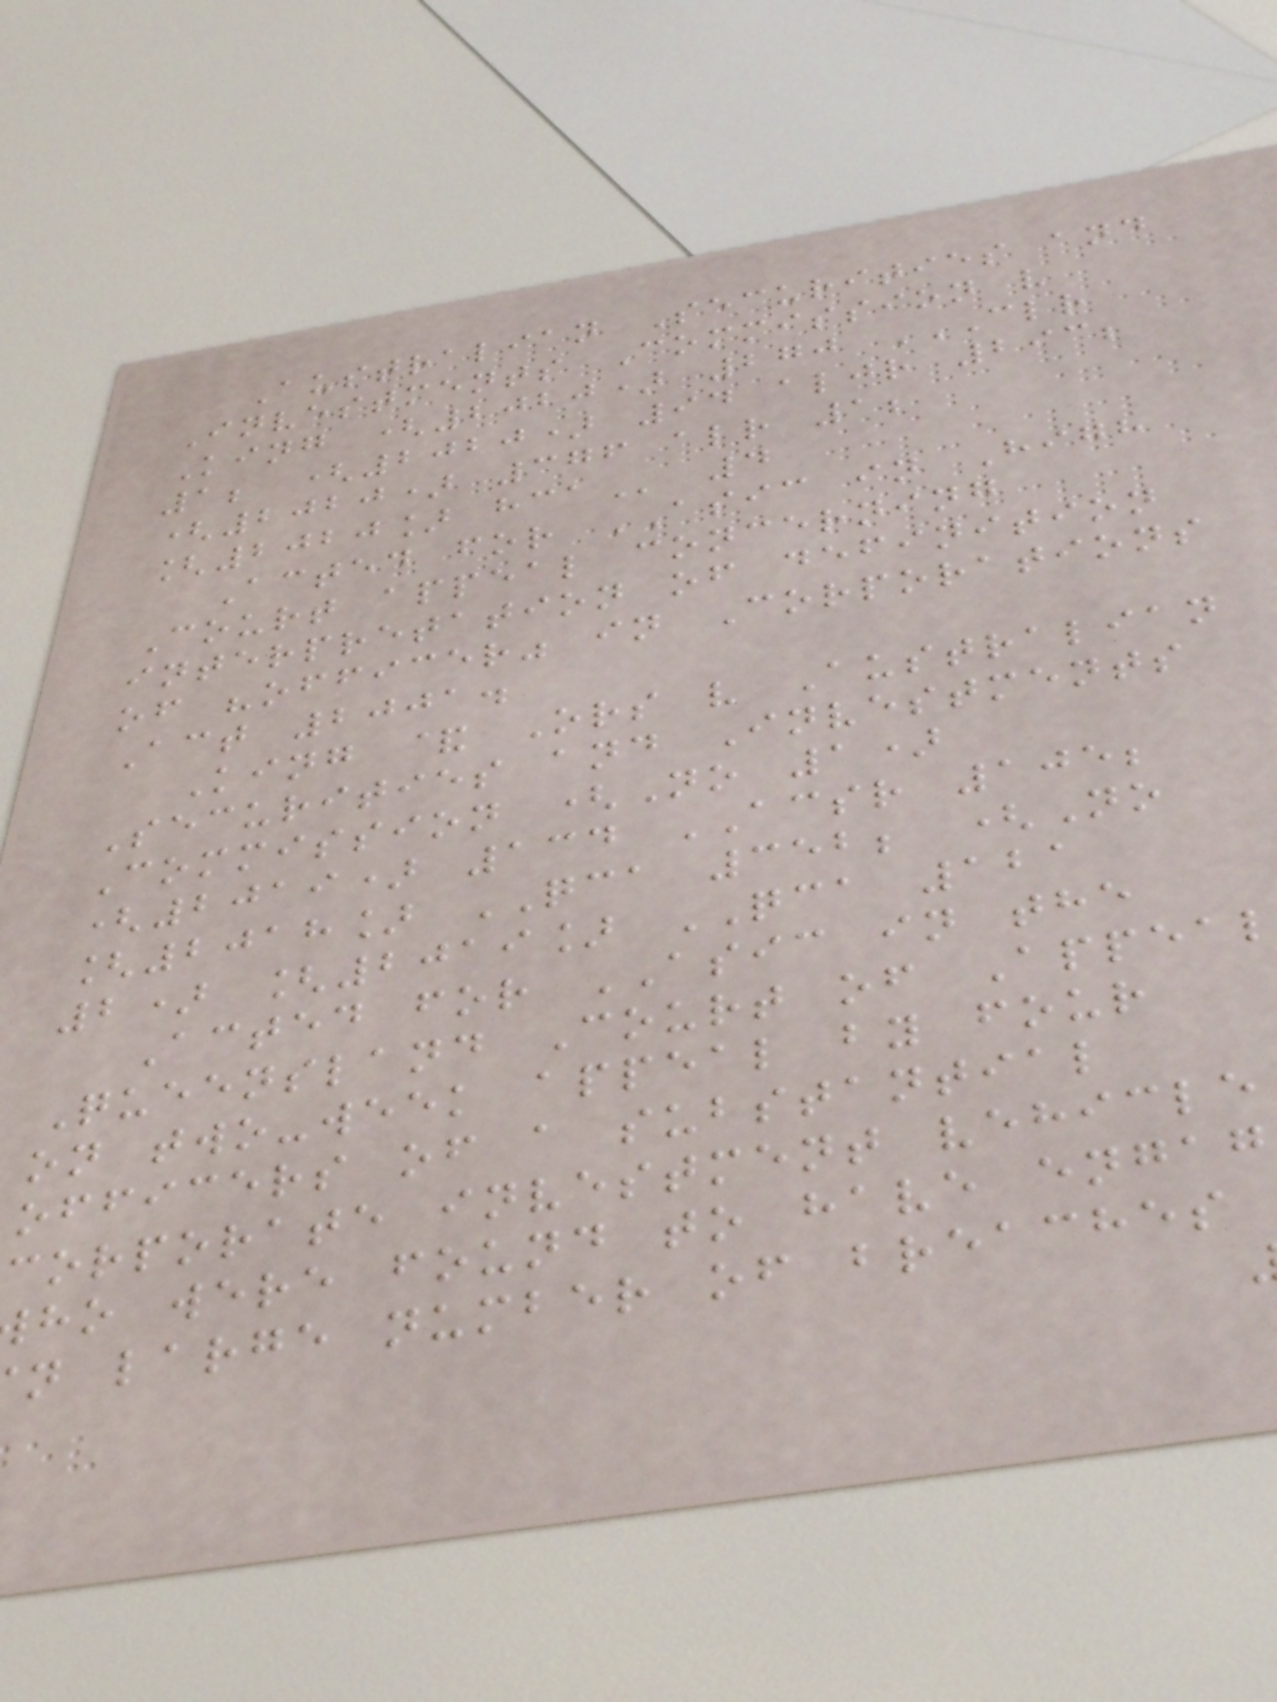Australian Securities and
Investments Commission v
King (2020) 270 CLR
1; (2020) 94 aljr 293;
(2020) 376 alr 1;
[2020]
Acted for ASIC in High
Court appeal concerning
interpretation of definition
of "officer" in Corporations
Act 2001.
King & Ors v Australian
Securities and Investments
Commission (No 1)
(2019) 134 ACSR 105;
[2018] QCA 352; (No
2) [2019] QCA 121
Acted for ASIC in the
Queensland Court of Appeal
on two-week appeal by four
officers of a substantial
corporate investment vehicle
ho were found to have engag
n large number of breaches
